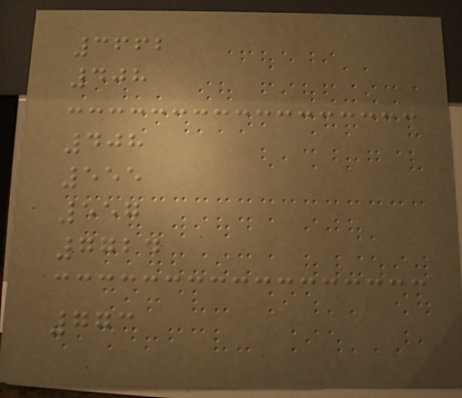3662
408
408
555
557
7724
773
